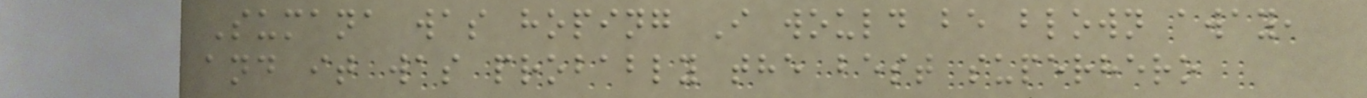Sumana was hoping I would be blown away,
and it was probably the best superhero
